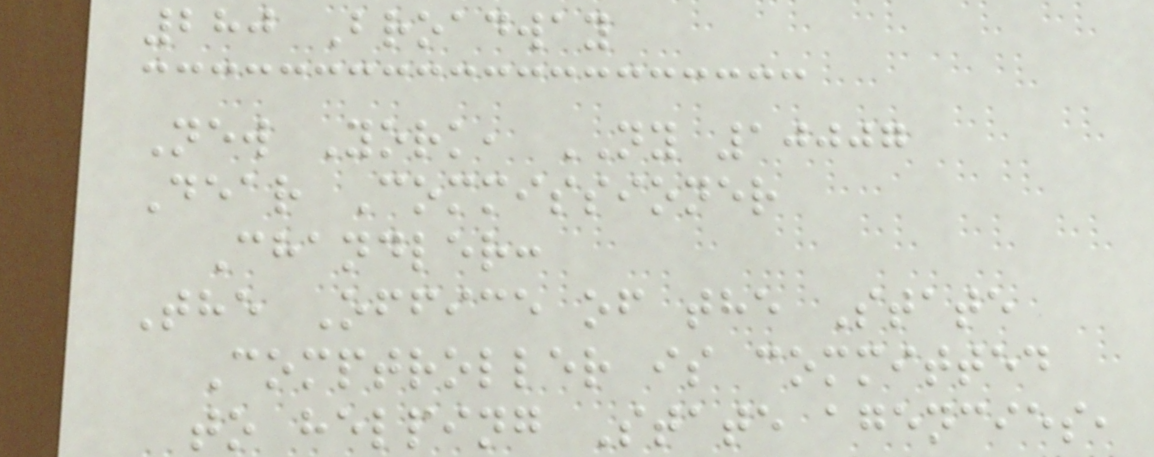280 Broadway
New York, NY 10007
Dear Commissioner
Chandler:
The Office of the State
Comptroller is committed
to helping State agencies,
